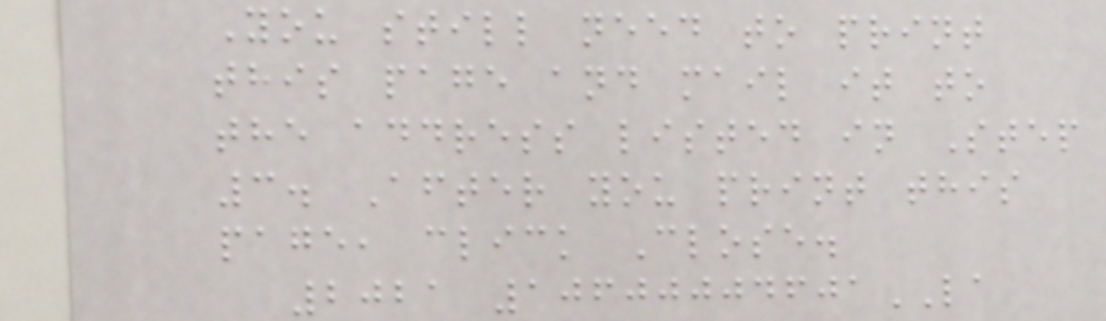You still need to print
this page and mail it to
the address listed in Step
3. After you print this
page, click Close.
2021 10600004601LA
